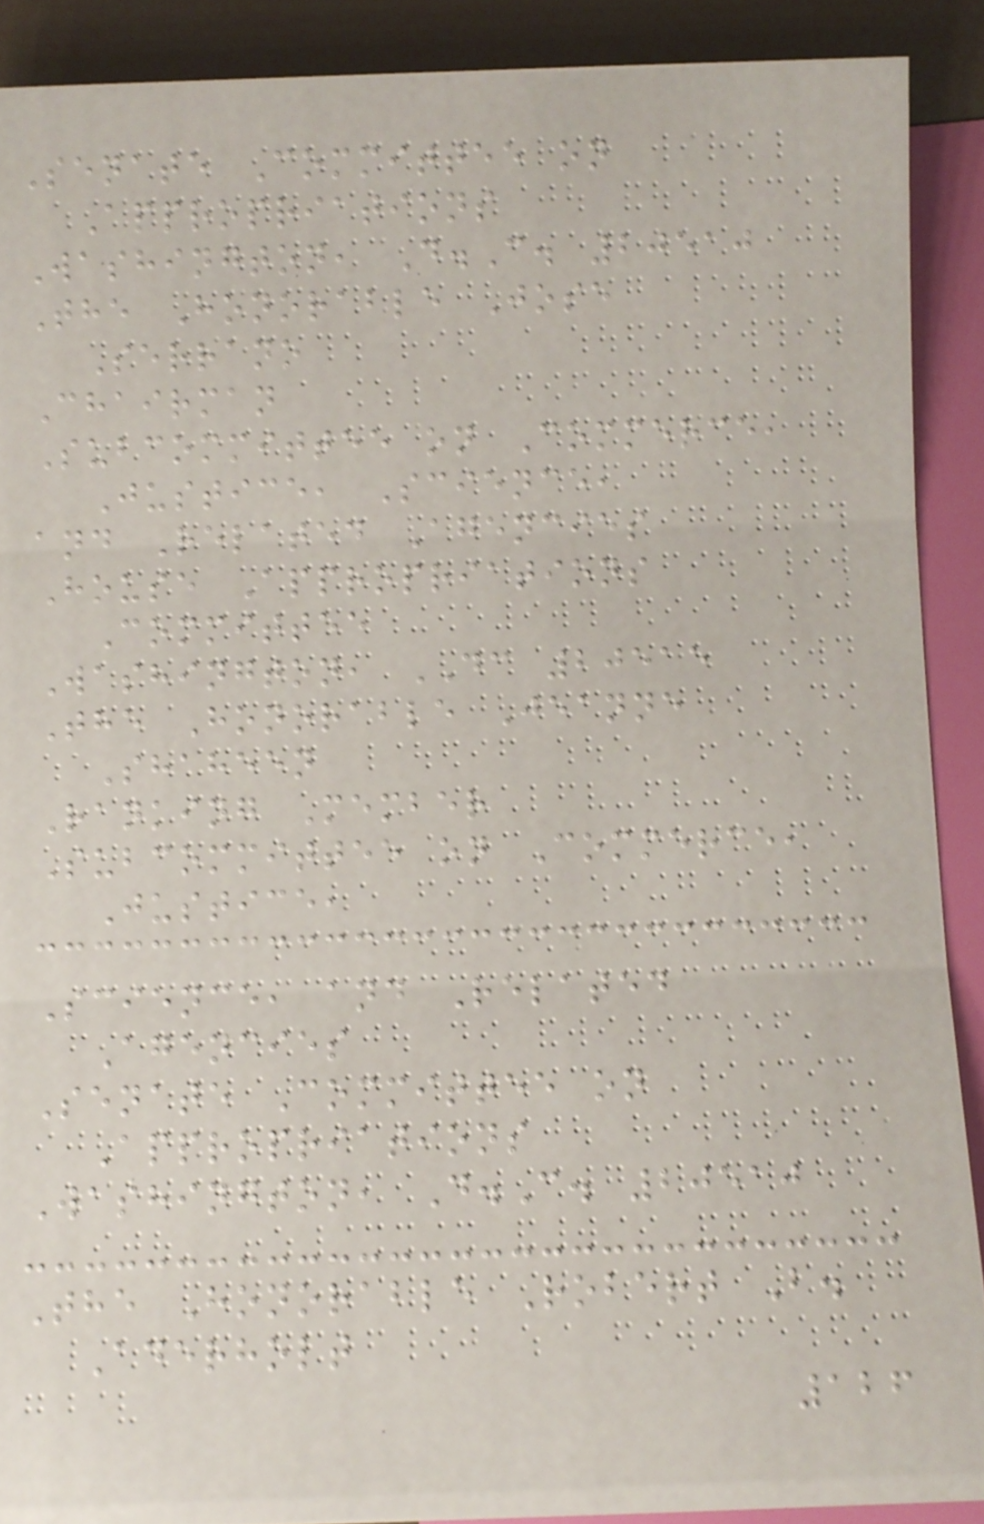Senate Committee on
Appropriations
Washington, D.C. 20510
The Honorable Jose
Serrano
Chairman
Subcommittee on Commerce,
Justice, Science,
and Related Agencies
House Appropriations
Committee
Washington, DC 20515
The Honorable Jeanne
Shaheen
Ranking Member
Subcommittee on Commerce,
Justice,
Science, and Related
Agencies
Senate Committee on
Appropriations
Washington, D.C. 20510
The Honorable Robert B.
Aderholt
126
